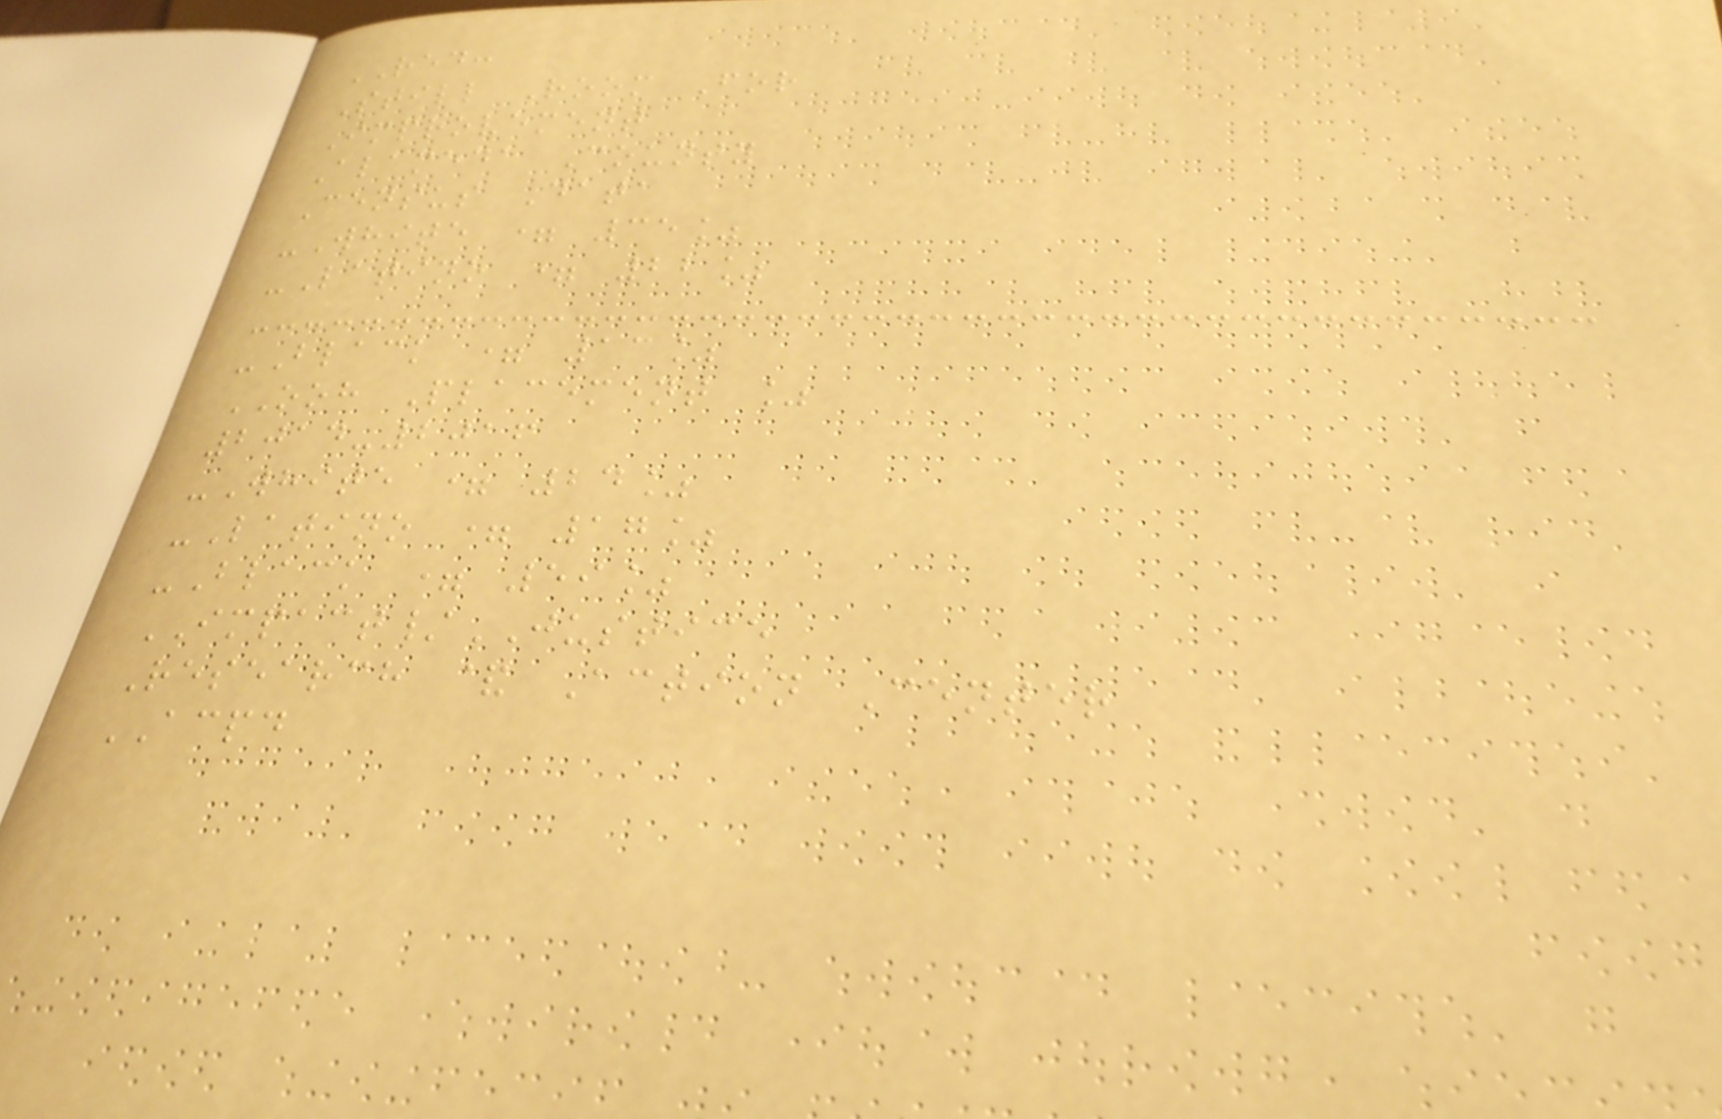RED:
Still Room For
Improvement
Alameda County
Census Data
-White = 35%
-Latino = 22%
-Black = 13%
OOH Placement %
2014-2016
-White = 24%
-Latino = 17%
-Black = 59%
IMPACT/JUSTICE
Research & Action Center
ACPD
